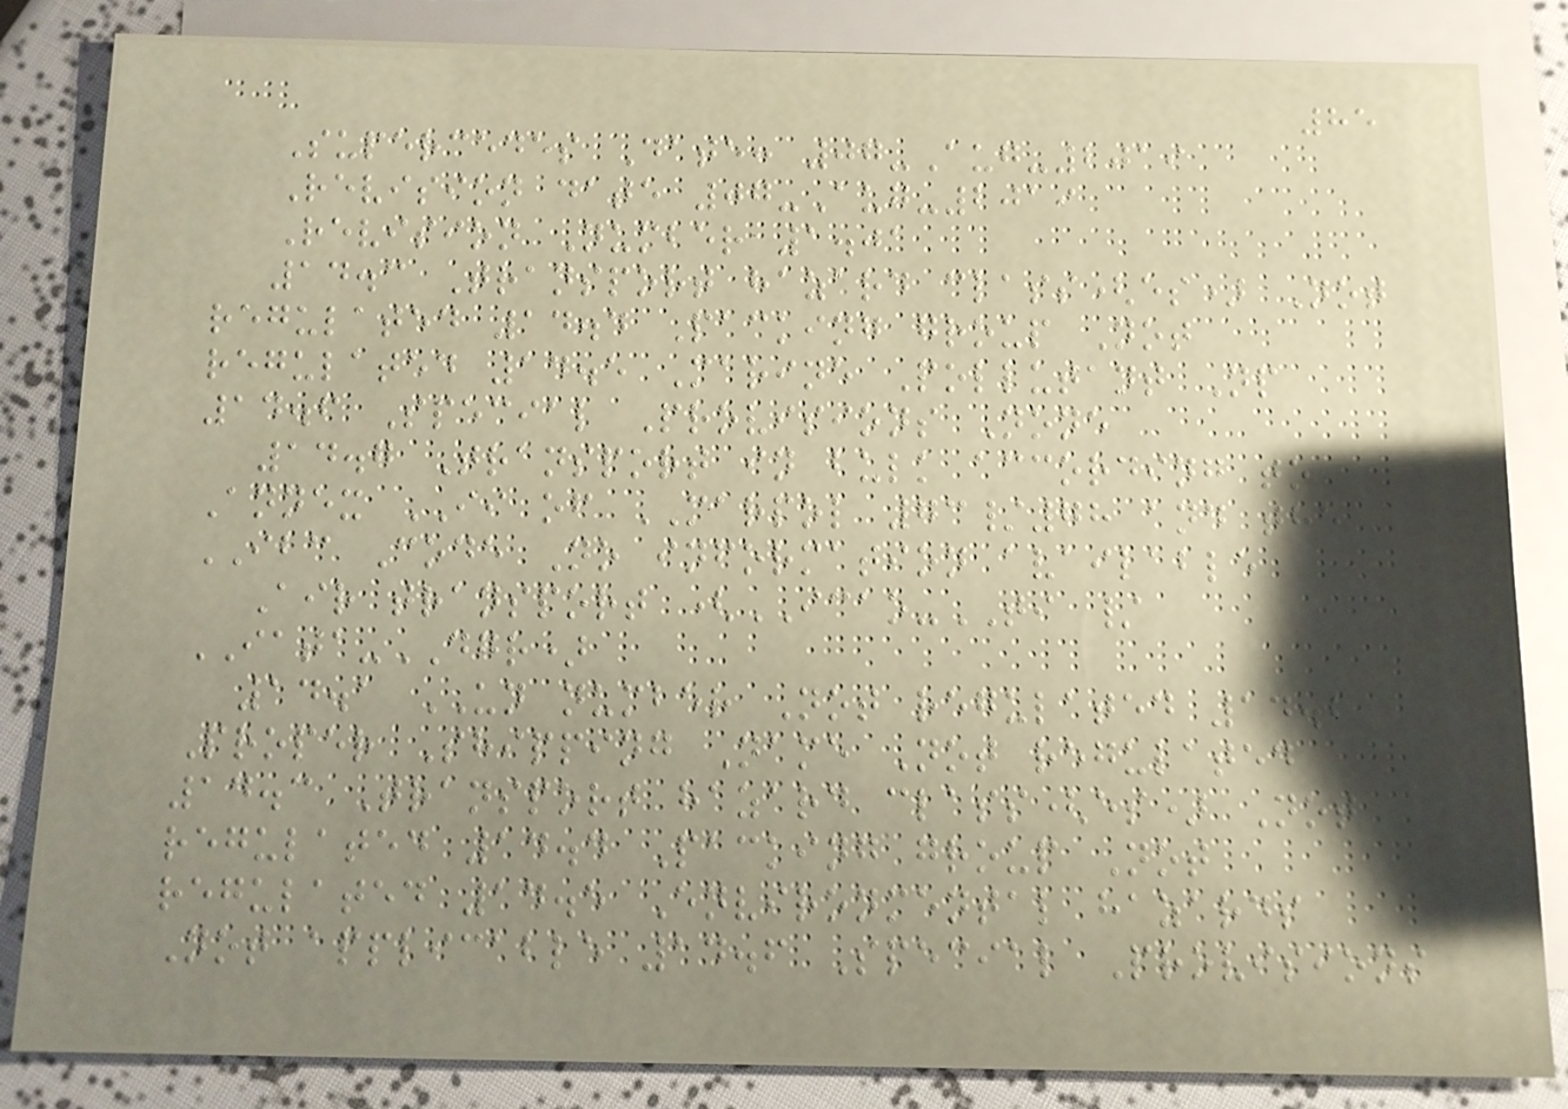85
Supercedes Date: 07-Aug-2019
Revision date 07-Aug-2019
Revision Number 1.01
14.3 Transport hazard class(es) Not
regulated 14.4 Packing group Not
regulated 14.5 Marine Pollutant Np
14.6 Special Provisions None
14.7 Transport in bulk according to
Annex II of MARPOL 73/78 and the
IBC Code No information available
Air transport (ICAO-TI /
IATA-DGR)
14.1 UN number Not regulated 14.2
Proper Shipping Name Not regulated
14.3 Transport hazard class(es) Not
regulated 14.4 Packing group Not
regulated 14.5 Environmental hazards
Not applicable 14.6 Special Provisions
